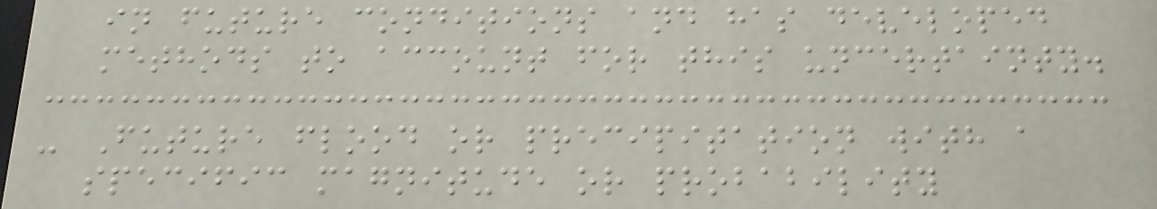in future conditions and has developed
methods to account for this uncertainty.
- Future flood or precipitation with a
specific magnitude or probability
